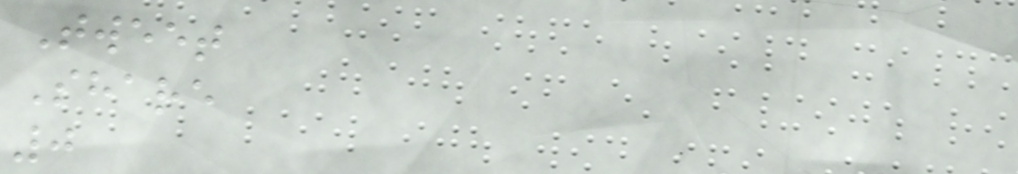Tweet
Share
0
